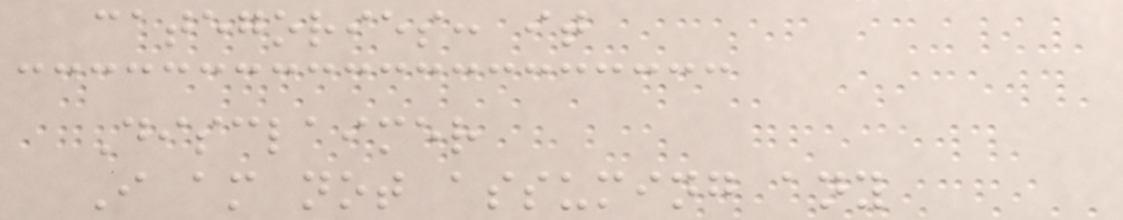categories: it
Disclaimer
I am not assuming any
